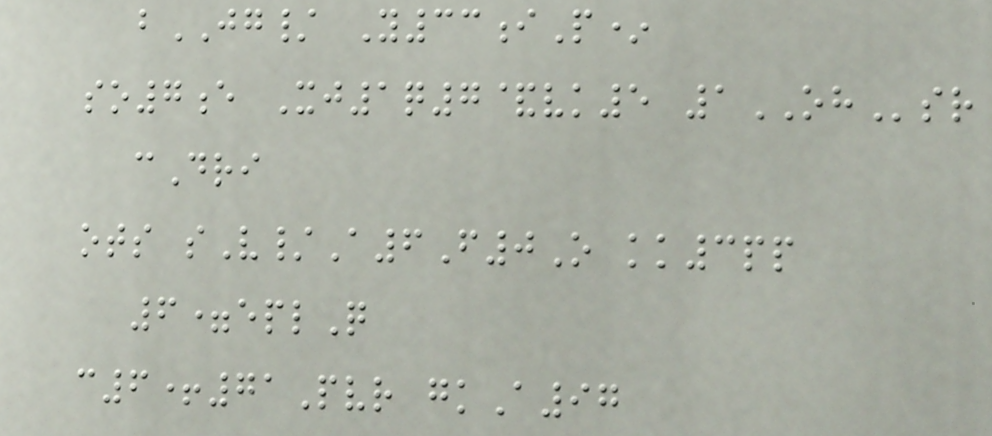bJG/ Y33iP*
so7e Xj1q7&vk5 1OHsr
cDri
ots sV/A6F0O kk3pp
6=eplQ
c6+71Pvr gkA97
